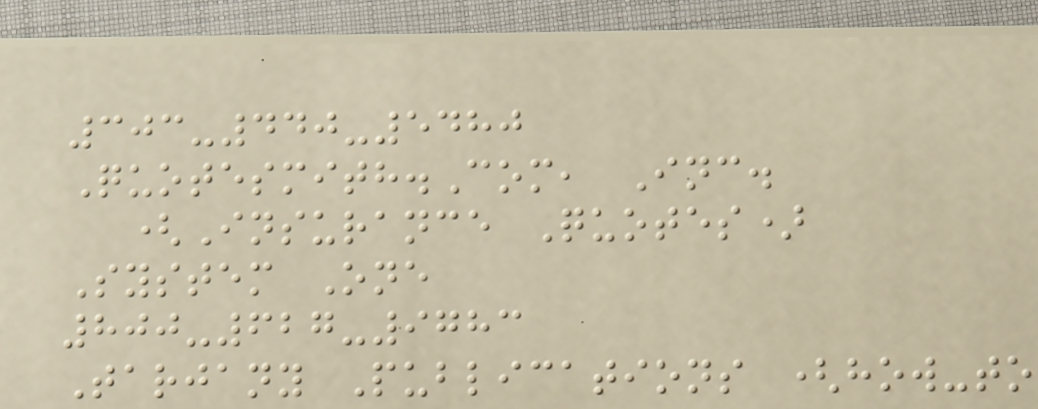303-440-5480
Quotesmith.Com, Inc.
(Insurance Quotes)
System One
800-627-9783
Tarjany Publications (how-to
